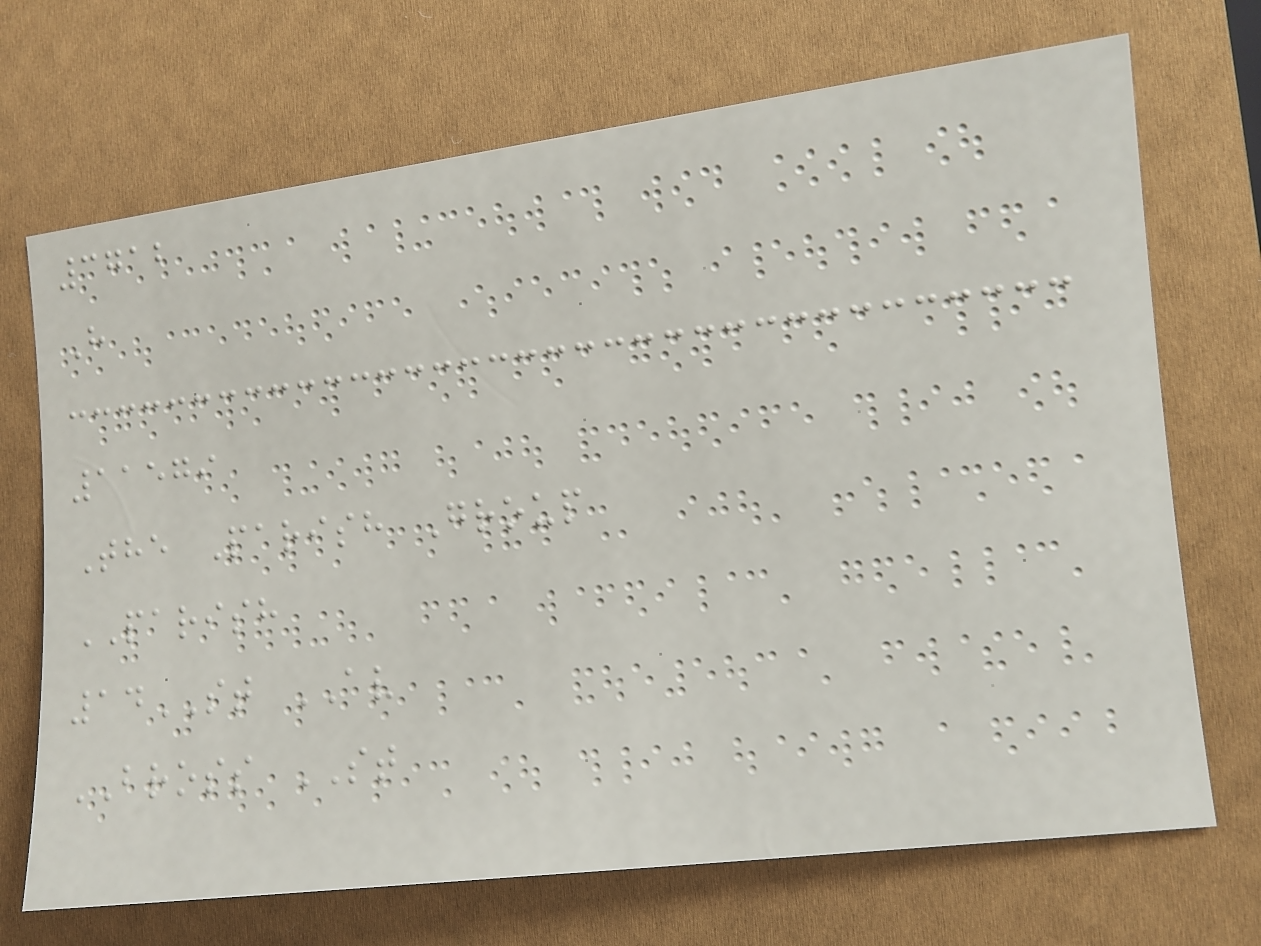3712
H
11579
The Parish Group
PARISH
14ST AV
BROSS ST
